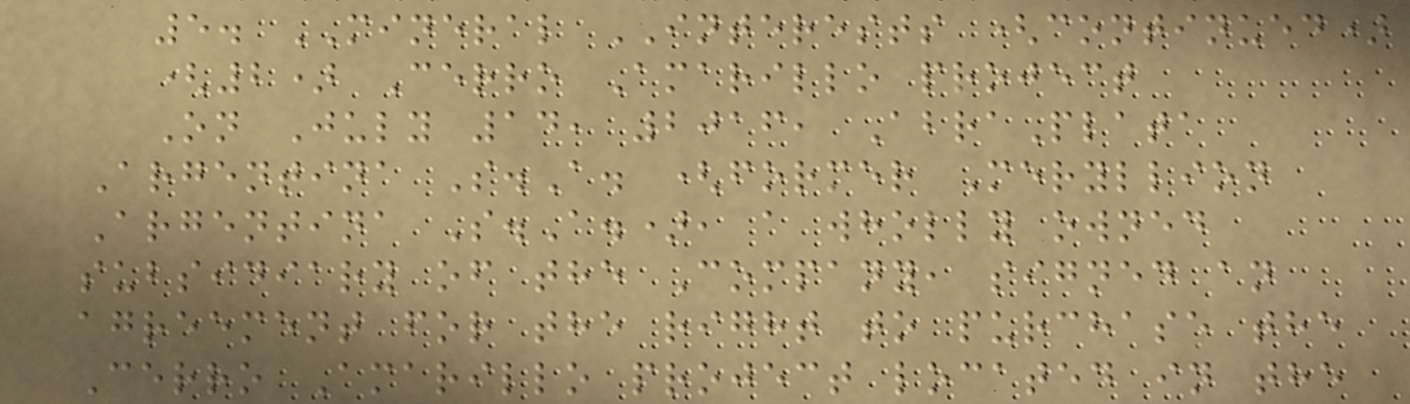5. MINERAL INTERESTS (continued)
(2) Cerro Amarillo project
On July 14, 2016, AbraPlata
Argentina S.A. (former Meryllion
Argentina S.A.), a wholly owned
subsidiary of the Company, signed an
agreement for the right to purchase the
Cerro Amarillo project located in the
